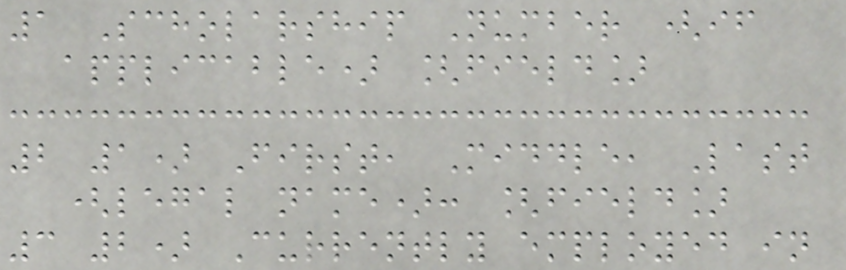1 Scholarship Number (if
applicable) [field]
2 1) First, Middle, Last
(legal name): [field]
3 2) Currently employed in
